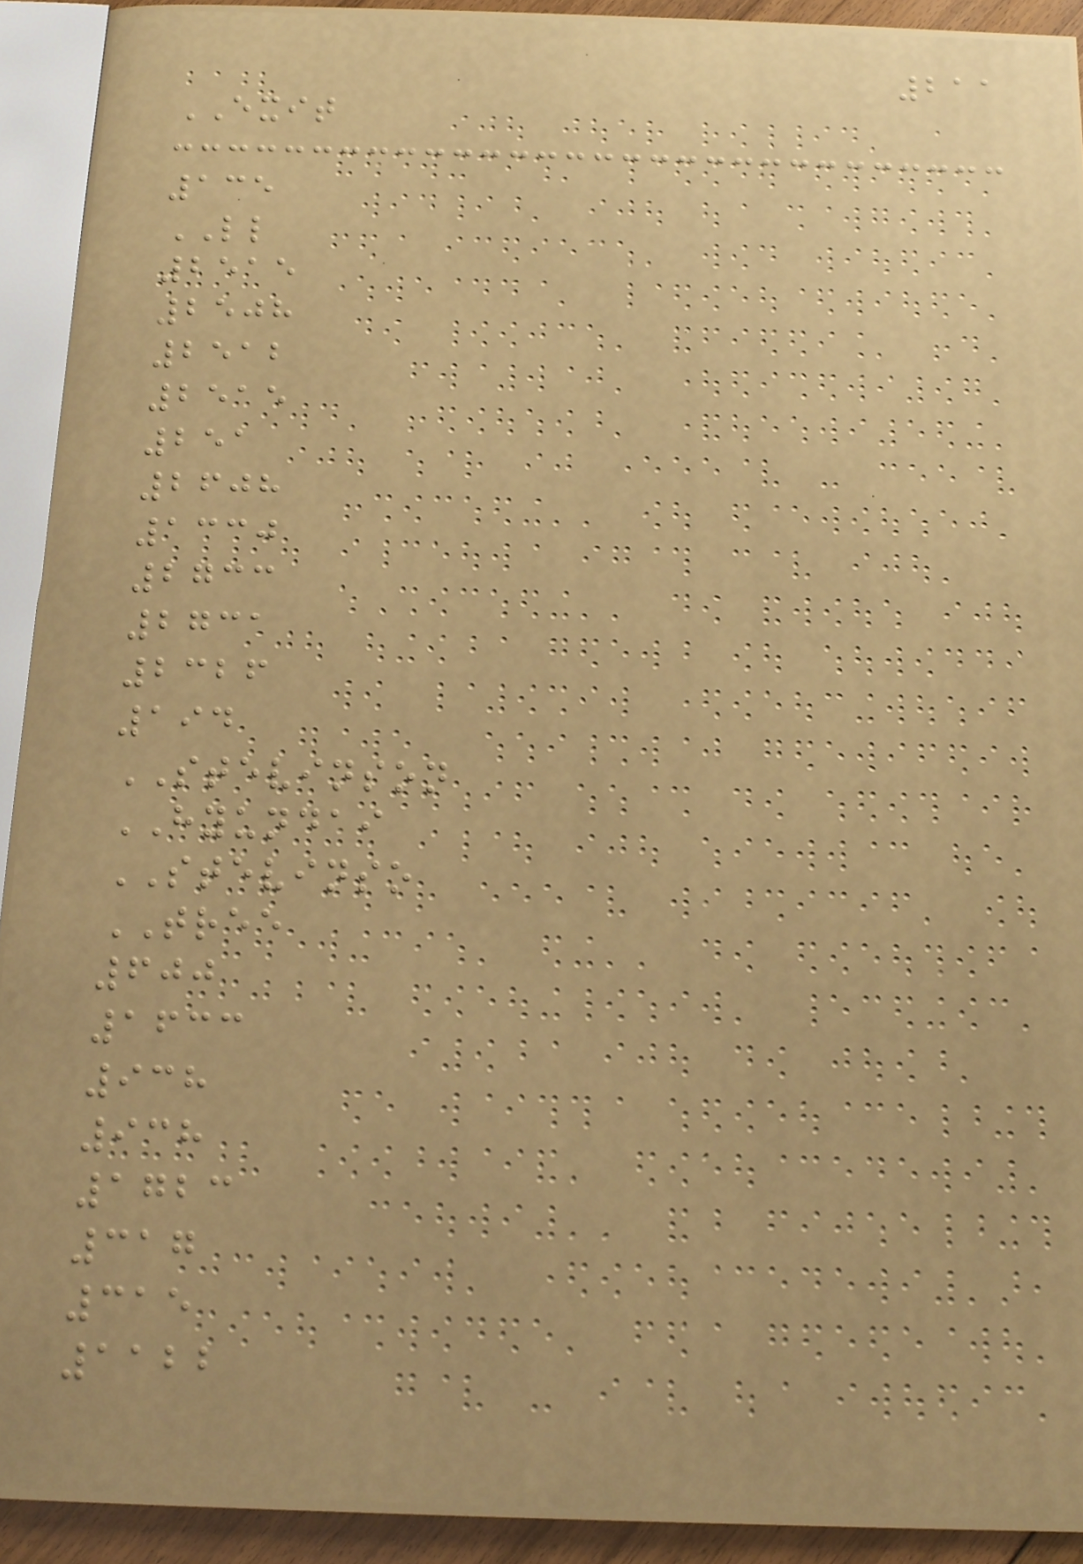211
EXIT
135
LL
2515
2508
2512
2515
251
2608
1330
2733
2731
2326
194
STEVINSON
HYUNDAI
STEVINSO
TREE
600
1633
938
938
1723
317
315
1122
